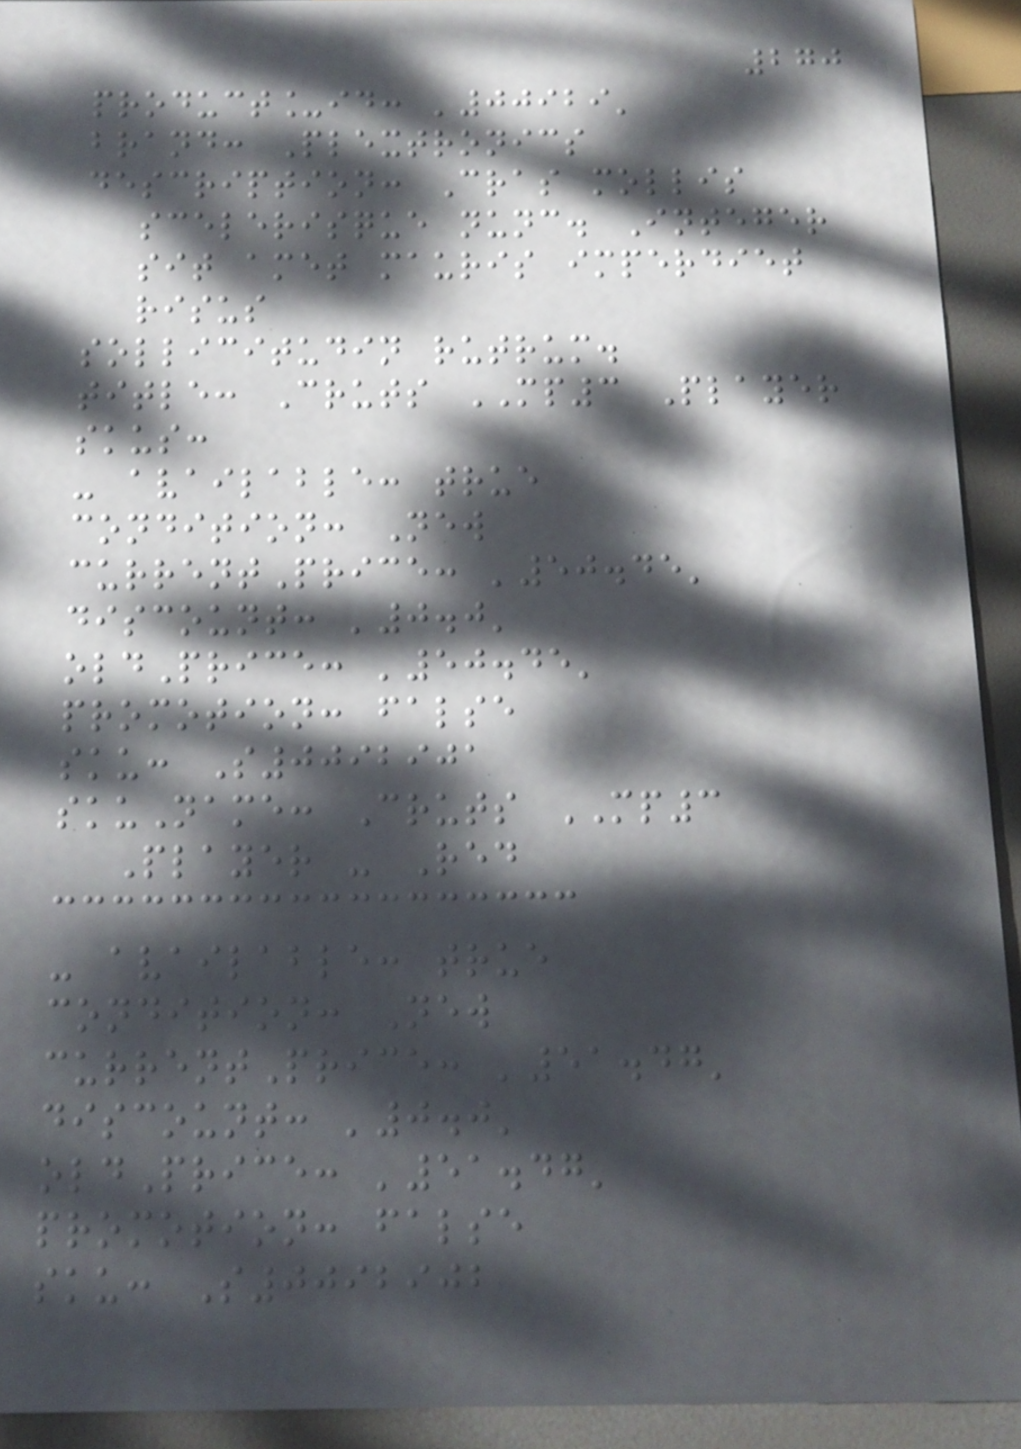270
product_id: '00929'
brand: Plextronics
description: Cras mollis
scelerisque nunc. Integer
sit amet mauris imperdiet
risus
sollicitudin rutrum.
title: Cruts MP3 Player
skus:
- available: true
condition: New
currentPrice: '50.45'
discount: '0.0'
oldPrice: '50.45'
promotion: false
sku: S0092901
skuName: Cruts MP3
Player - Red
- available: true
condition: New
currentPrice: '51.47'
discount: '0.0'
oldPrice: '51.47'
promotion: false
sku: S0092902
